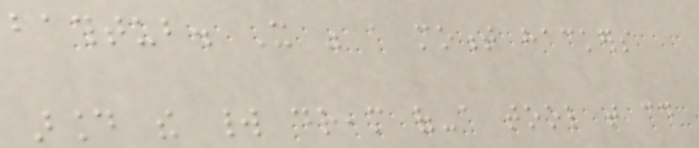bathtub. It was a moment hackers
around the world dream of-a tool that could
